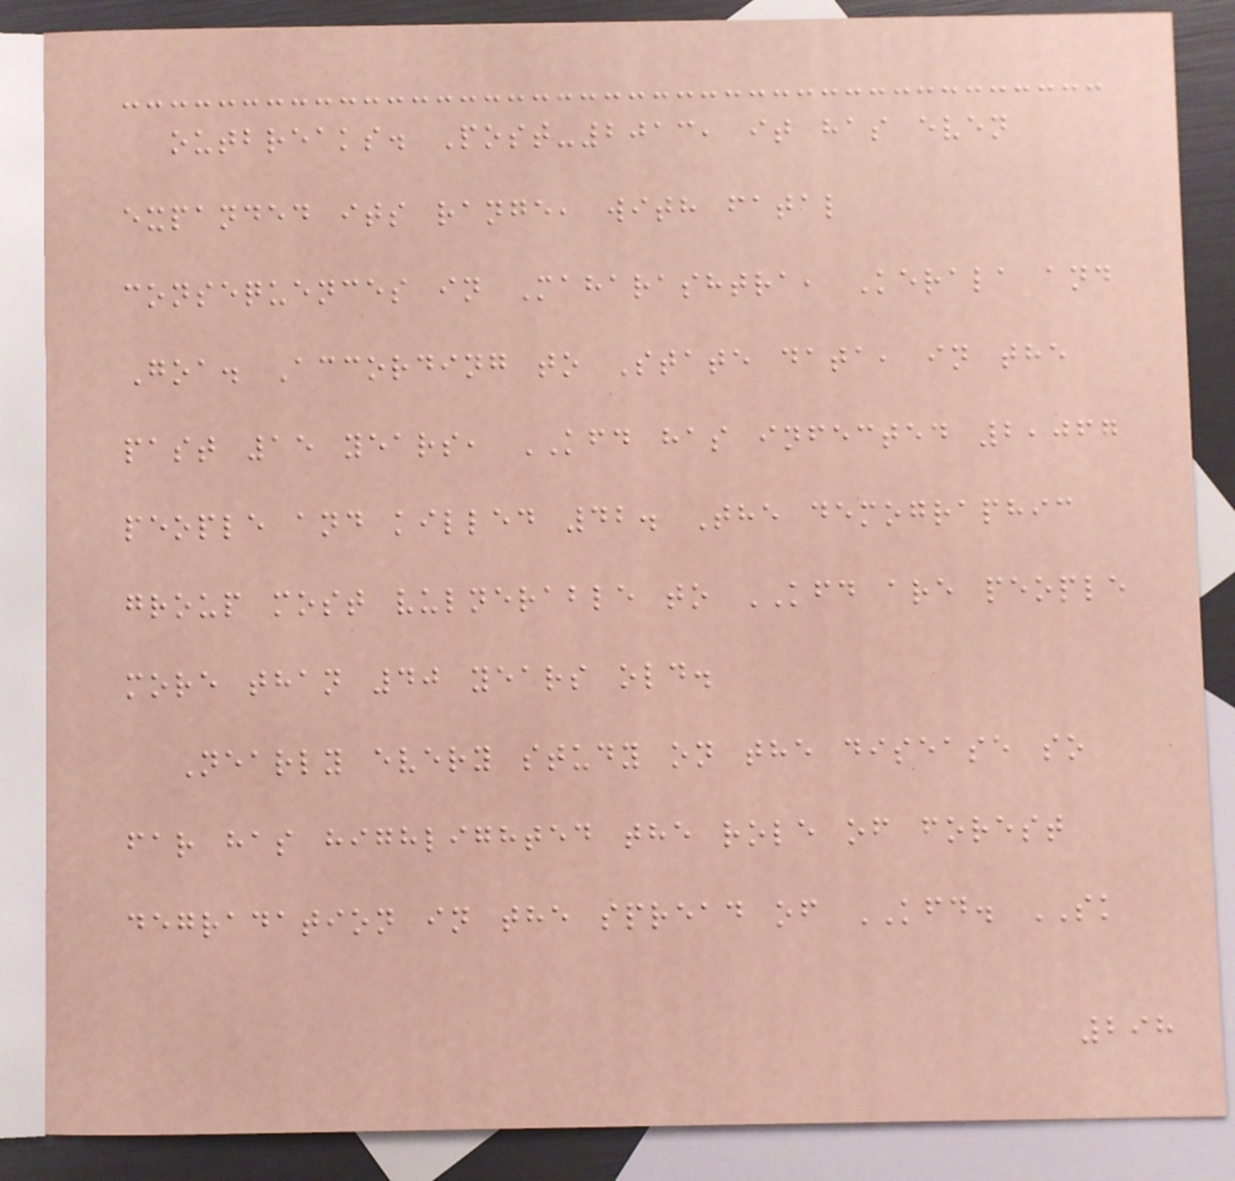outbreaks. Post-2013, it has even
expanded its range, with fatal
consequences in Maharashtra, Kerala and
Goa. According to State data, in the
past 15 years, KFD has infected 2,067
people and killed 42. The demographic
group most vulnerable to KFD are people
more than 40 years old.
Nearly every study on the disease so
far has highlighted the role of forest
degradation in the spread of KFD. SK
298
